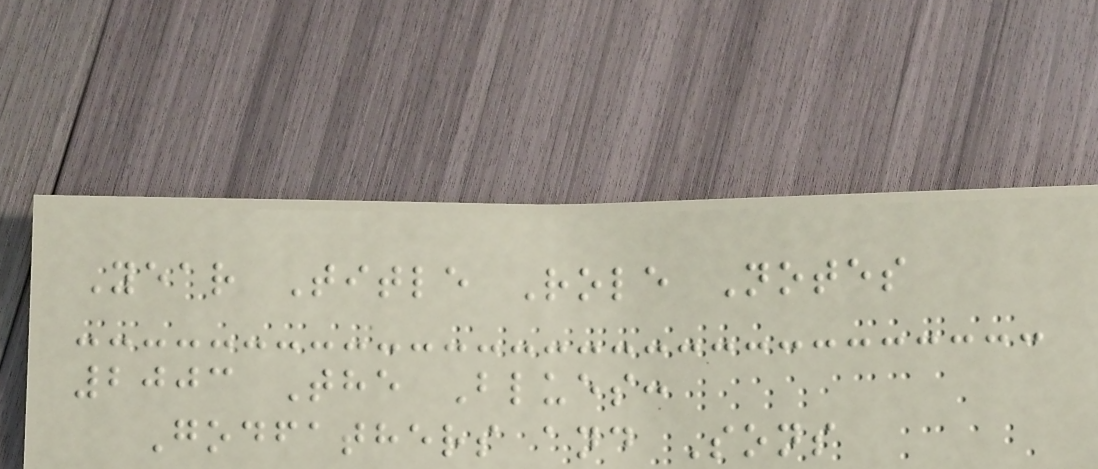Year Title Role Notes
2003 The Blues:
Godfathers and Sons
